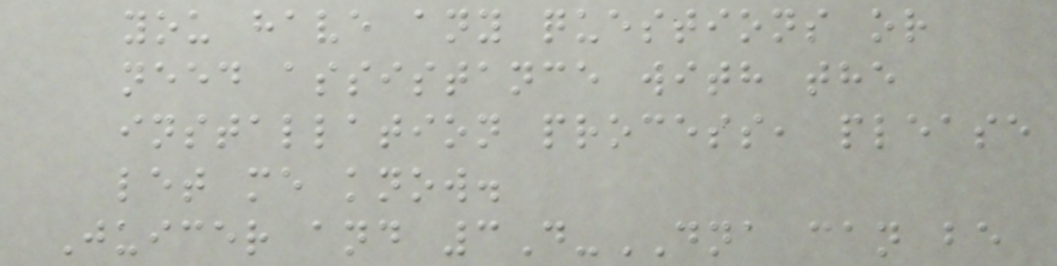you have any questions or
need assistance with the
installation process, please
let me know.
Juicer and 3D-DNA can be
